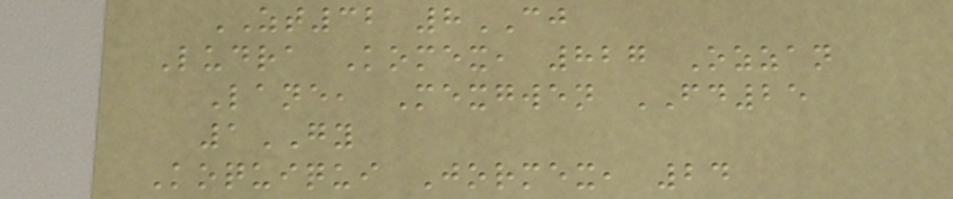ZT32 8CJ
Ludra Komex, 827 Ozzan
Lane, Mexgwen FD25
1GY
Koquiqui Jormex, 24
